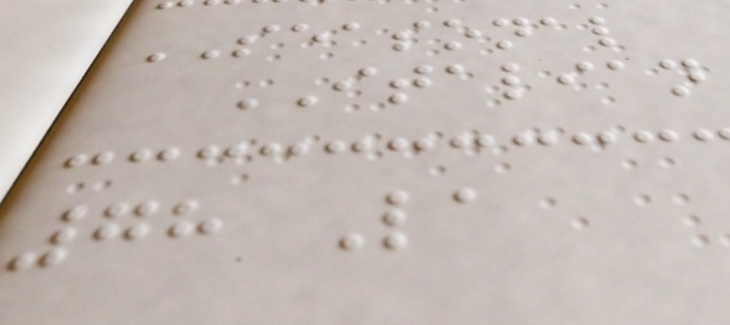SEASONAL
ITALIAN
78 La
